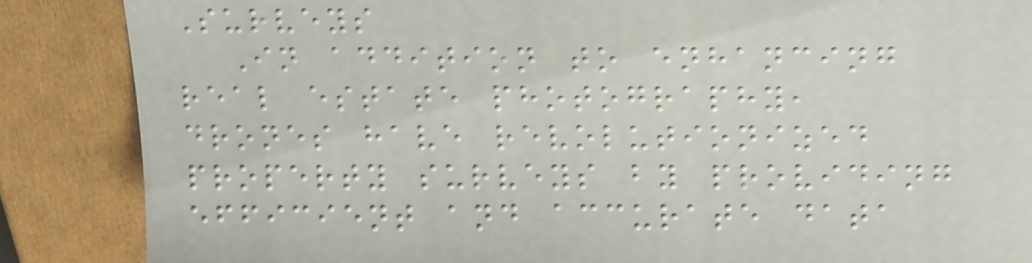Surveys
In addition to enhancing
real estate photography,
drones have revolutionized
property surveys by providing
efficient and accurate data
